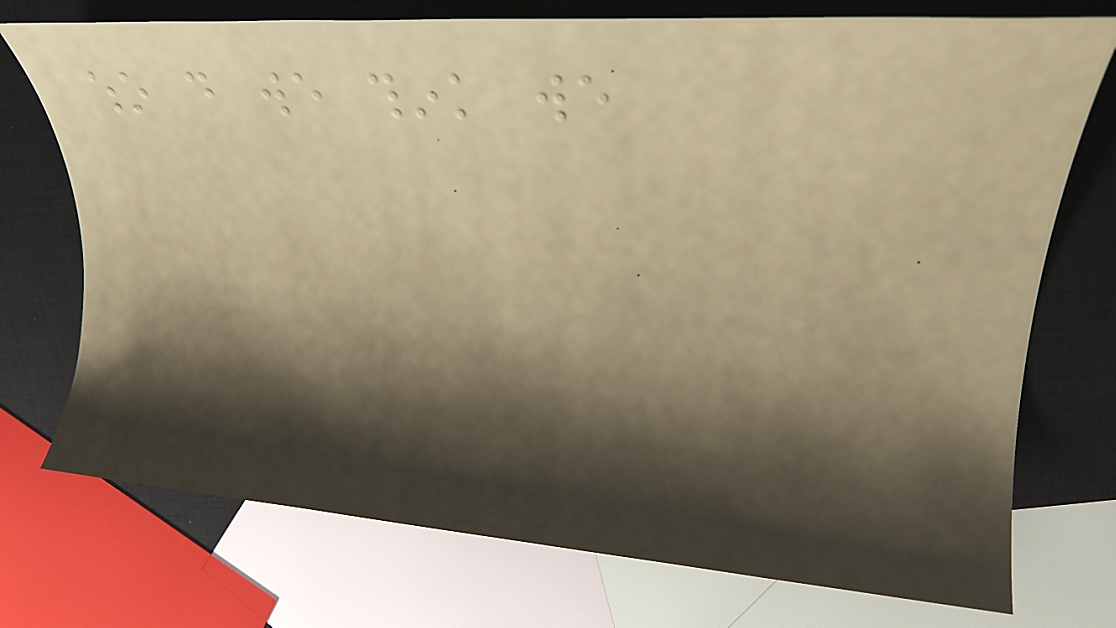who do we think we
